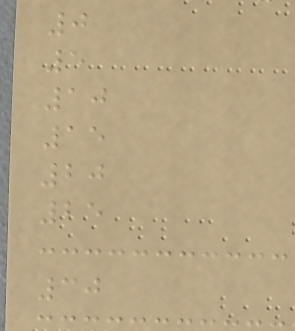0
5
10
15
20
25
30
